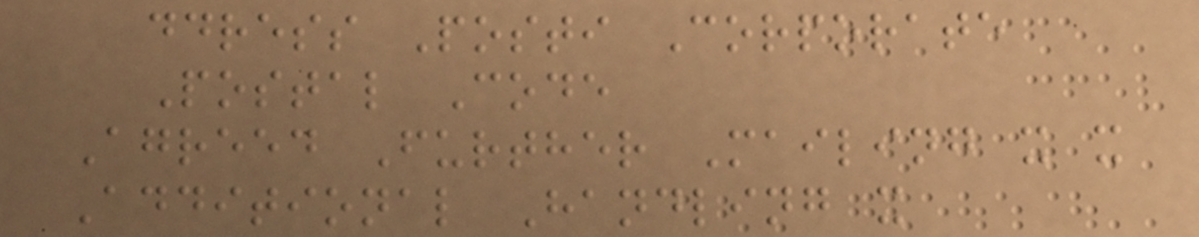ddress Posti Corporate
Postal Code
Agreed Further Mailing x x
Additional Handling x
